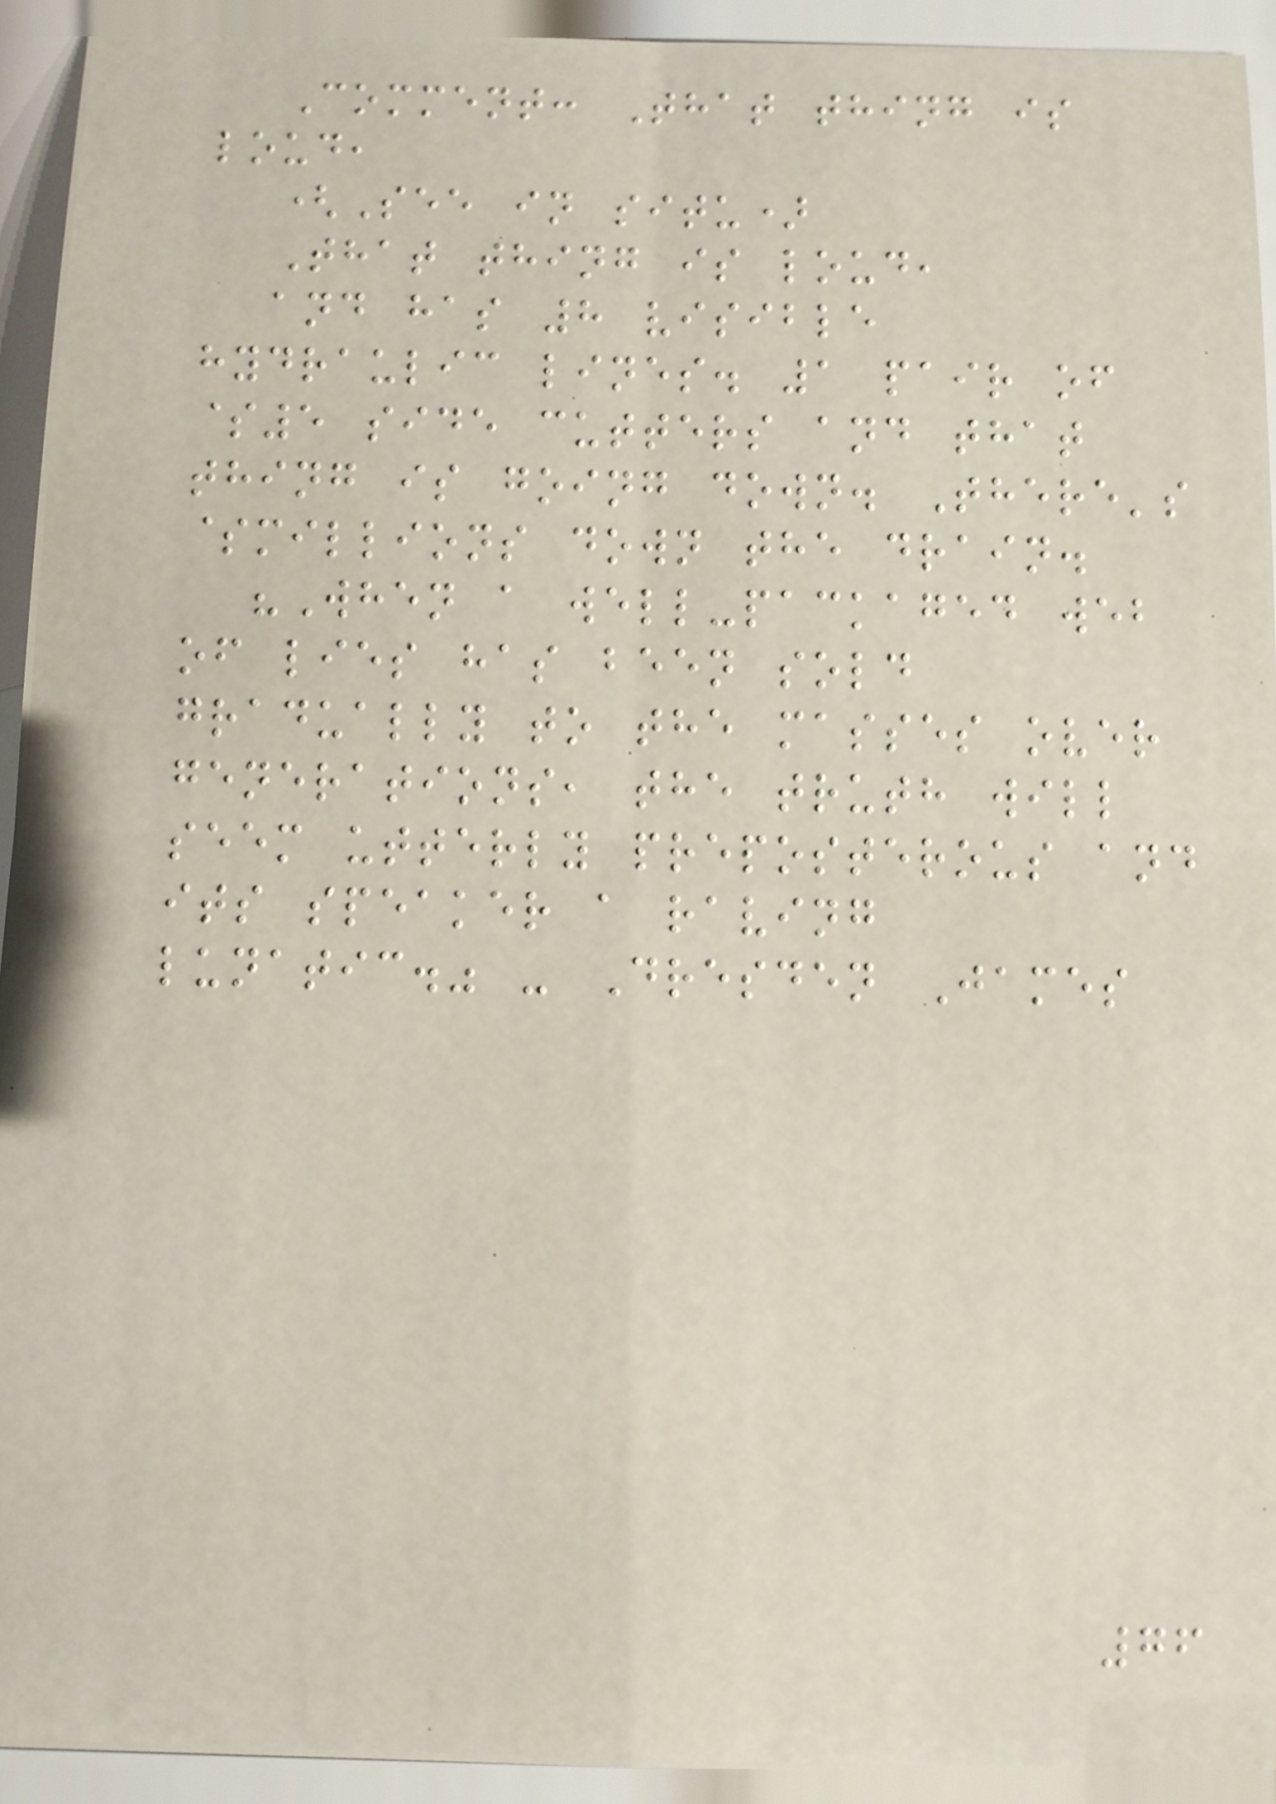Comment: That thing is
loud,
(See in situ)
That thing is loud,
and has 8 visible
hydraulic lines. 1 pair of
$5 side cutters and that
thing is going down. There's
$millions down the drain.
"When a well-packaged web
of lies has been sold
gradually to the masses over
generations, the truth will
seem utterly preposterous and
its speaker a raving
lunatic." - Dresden James
76
